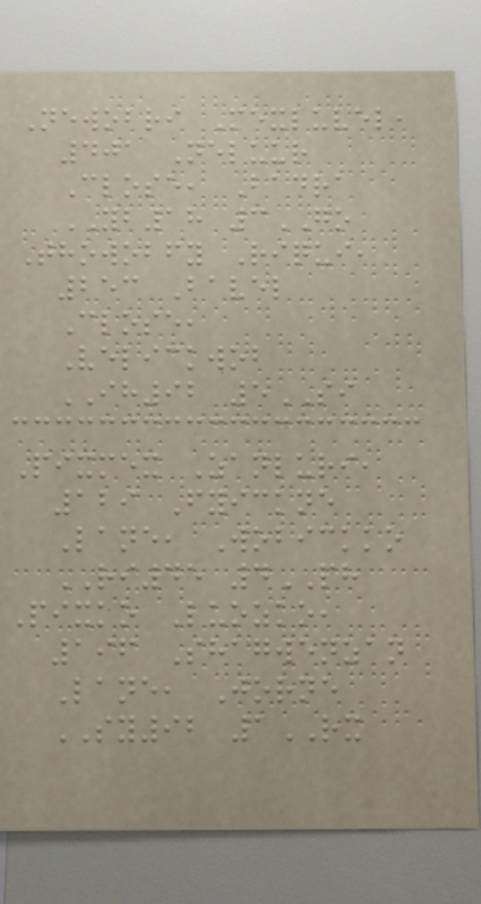Newobri Mexluvel,
401 Neluur
Close, Badra
YB18 3GO
Thowobfy Riqui,
253 Bavel
Close,
Velickwob
IH92 5SI
Pixmex Zanluri,
129 Fyickne
Lane, Wobickko
RI45 4PH
Pixko Luozko,
196 Shagwenzan
Lane, Jorne
SY92 1RX
